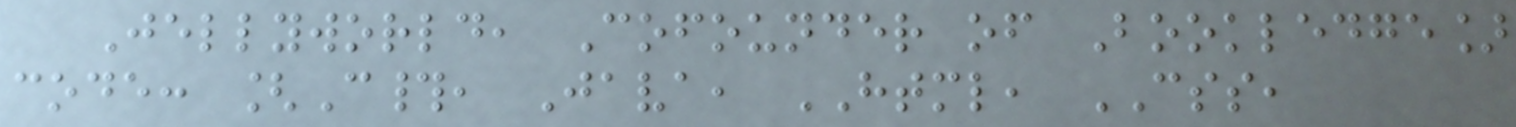Jellyworld, Cofounder of Bookledge]
code: [C#, Java, HTML, CSS,
